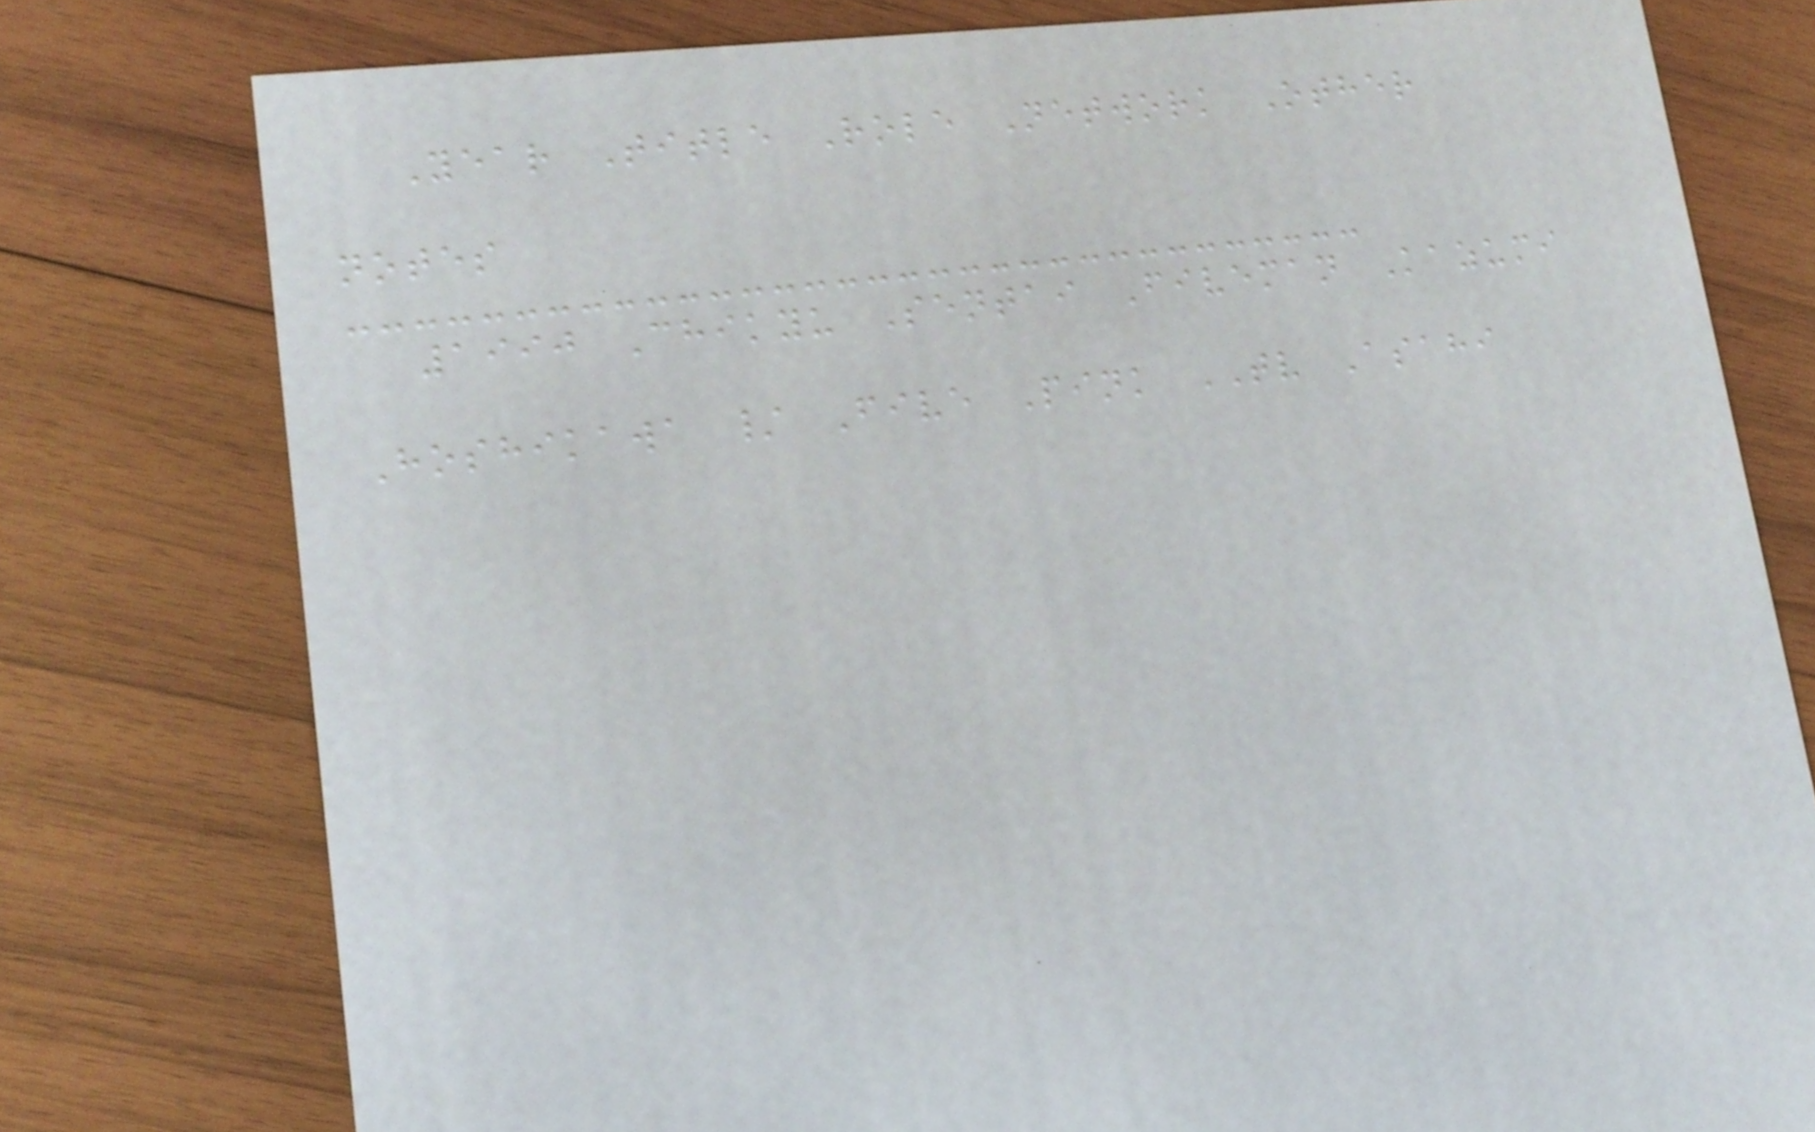Year Title Role Network Other
notes
1990 Chikyu Sentai Fiveman Kazumi
Hoshikawa / Five Pink TV Asahi
